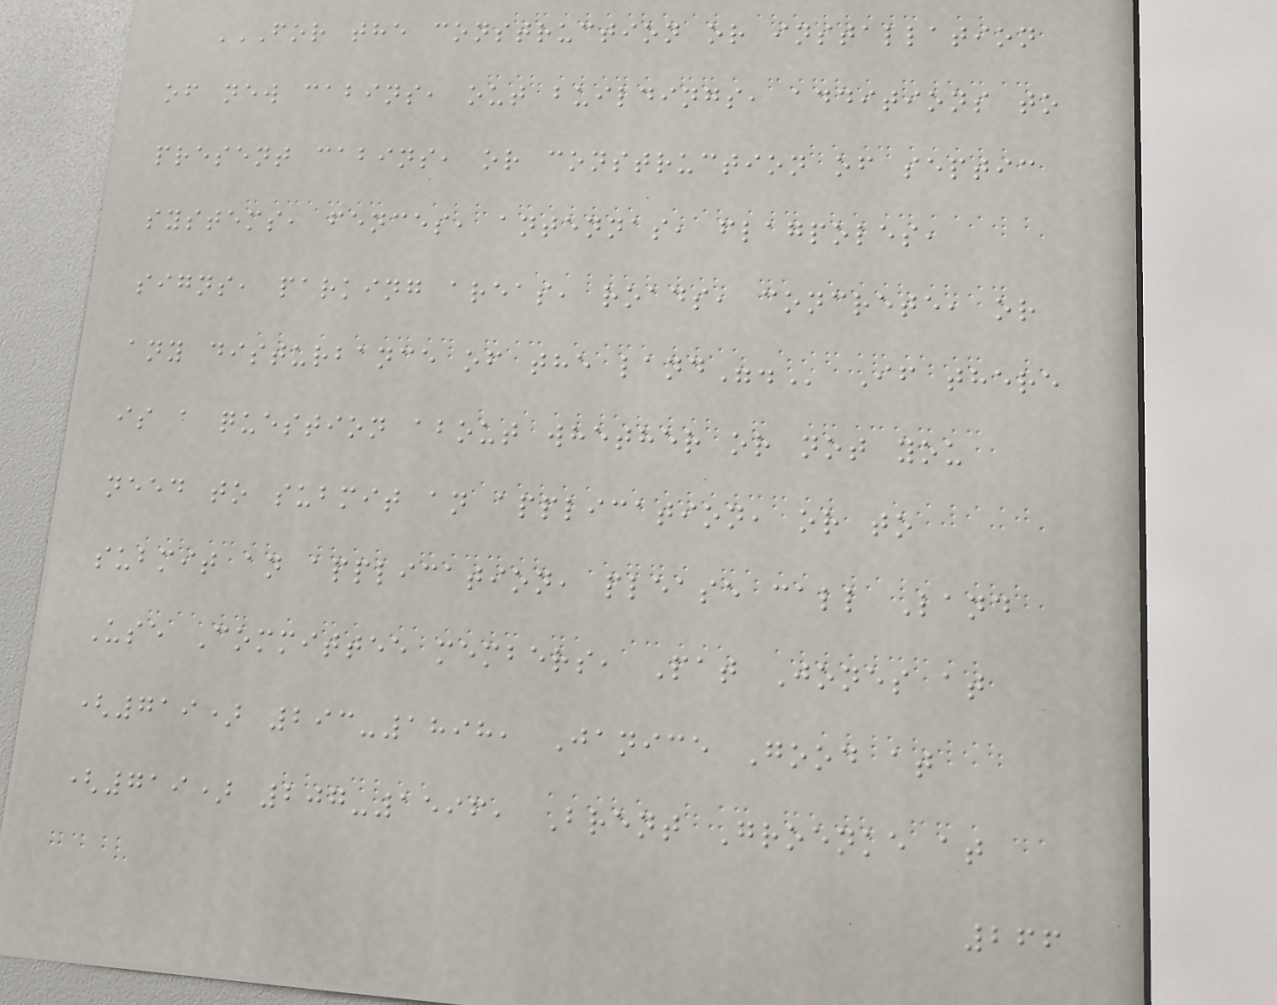FOR THE CONSTRUCTION OR INSTALLATION
OF NEW CABINS, OUT BUILDINGS, ADDITIONS TO
PRESENT CABINS, OR CONSTRUCTION OF SEPTIC
SYSTEMS, FENCES, ANTENNAS, FLAGPOLES,
SIGNS, PARKING AREAS, ROADS, CONCRETE, OR
ANY DISTURBANCE OF THE LAND". If there
is a question about whether or not you
need to submit an application, or to
submit an application, please call Land
Use Committee members, Pat Jones at
(719) 293-1898, Janice Good at
(719) 207-1596, Brent Groenke at
266
